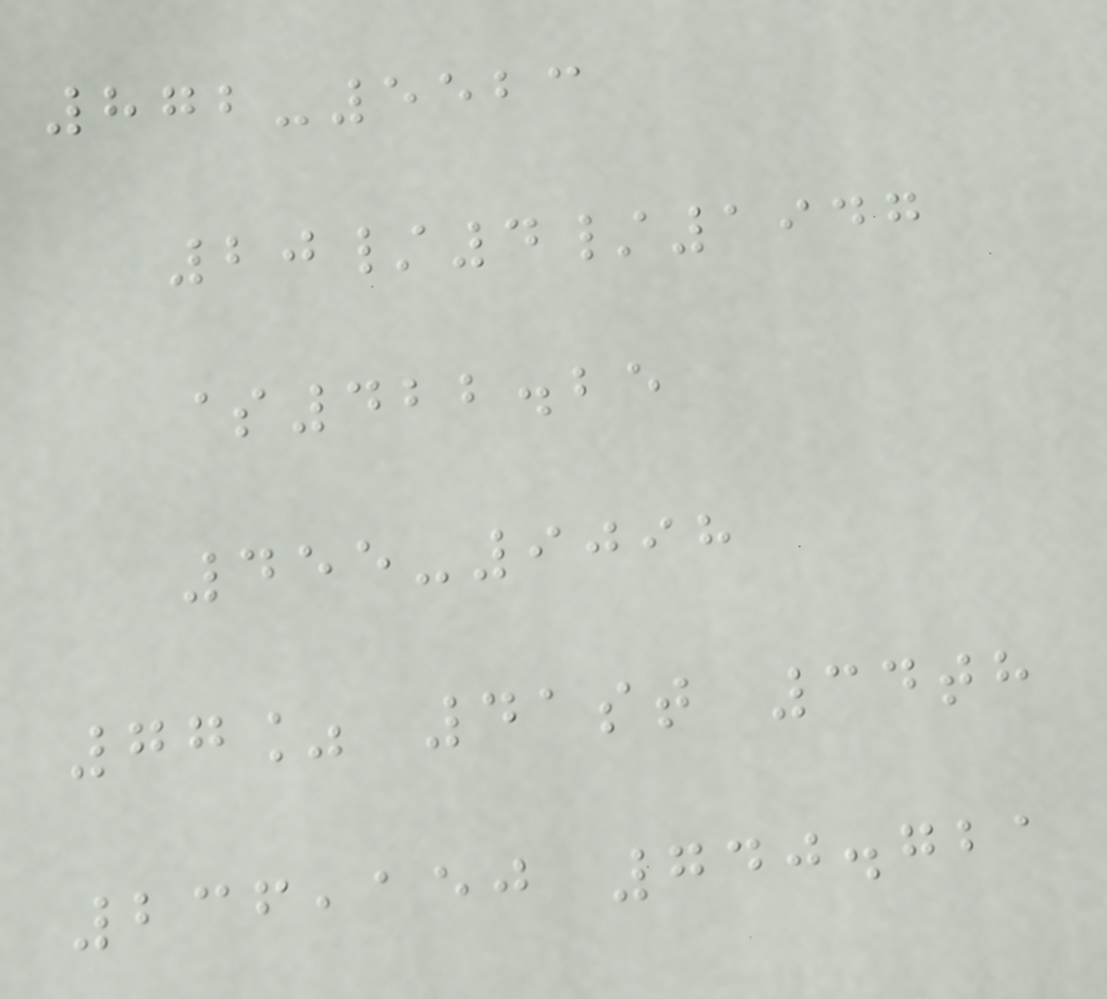872-5523
20/4/1947
$422.25
455-9098
77% 41st 34th
236,150 740.721
